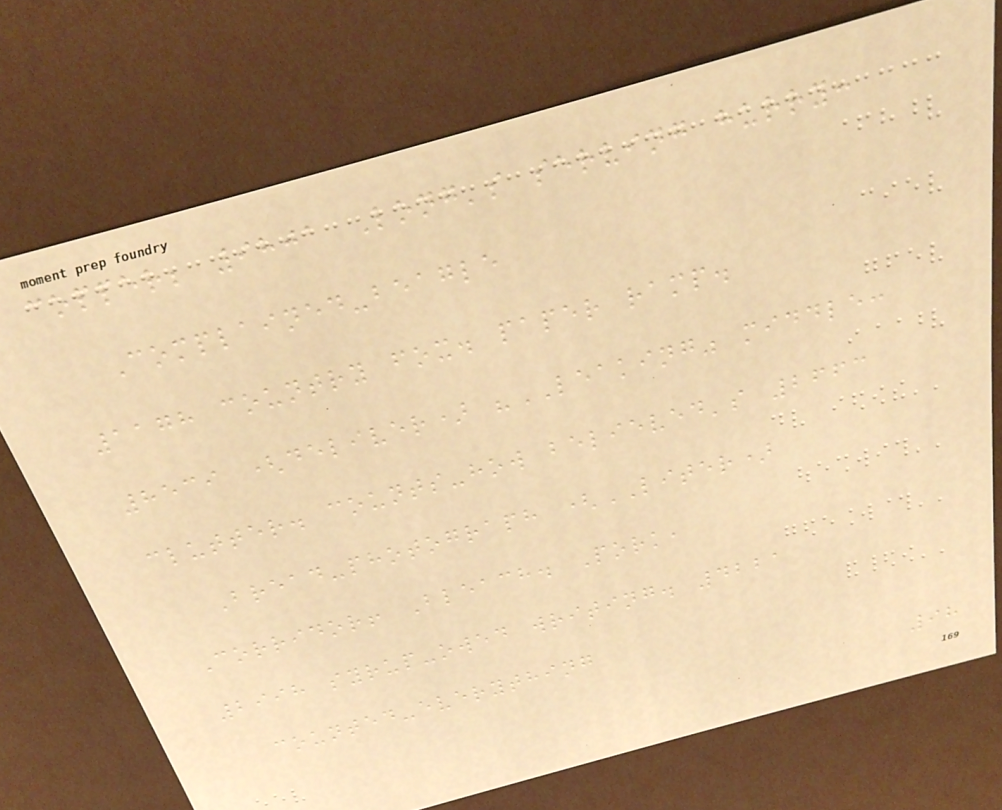copper; 9801 Long's serving hurry:
Complained-beagle
1178 country fox. paper ramp.
8539 (deliver) "LEAKING" middle:
clutter. counts-how believed's 2663
Bread-photograph (LITER)
Corridor! Bleach. Pork,
2998 syrup-owed writing. 4221
counted-everything
98
